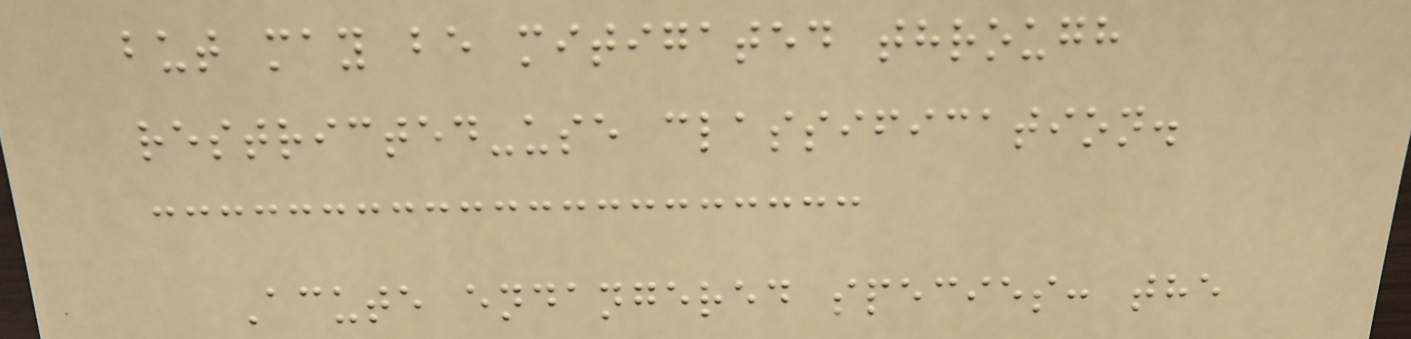but may be mitigated through
restricted-use classification.
Acute endangered species: the
